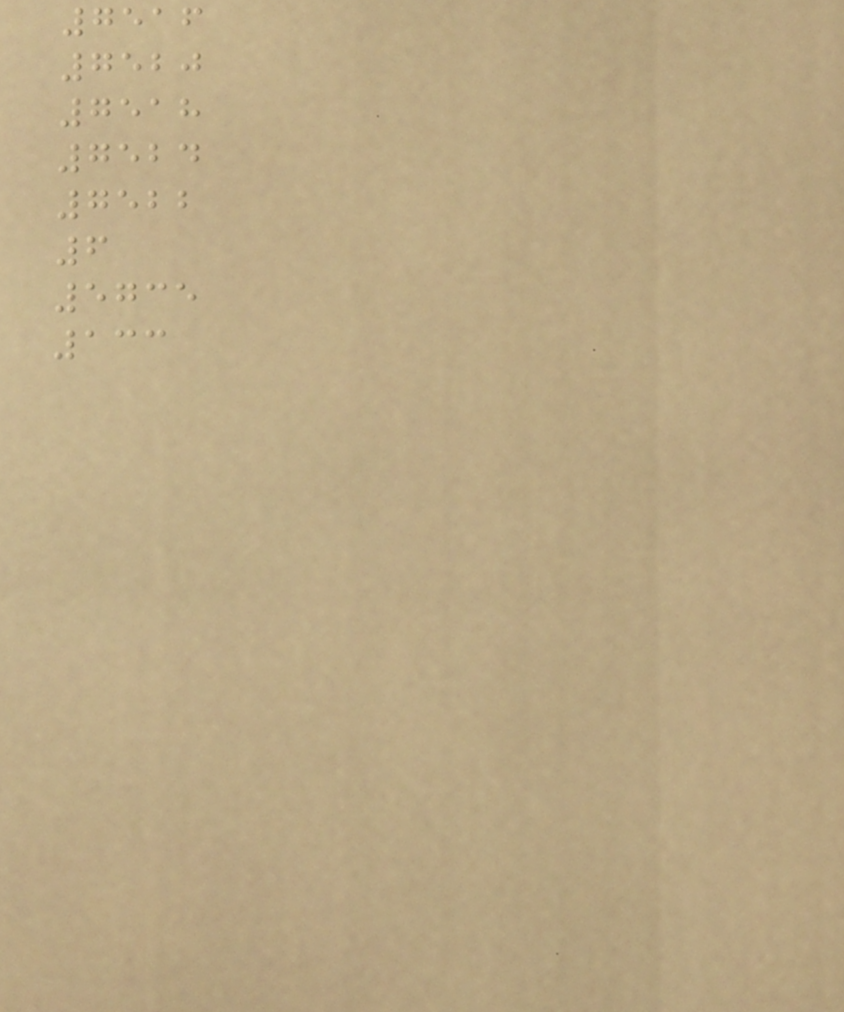7516
7520
7518
7524
7522
6
5735
133
